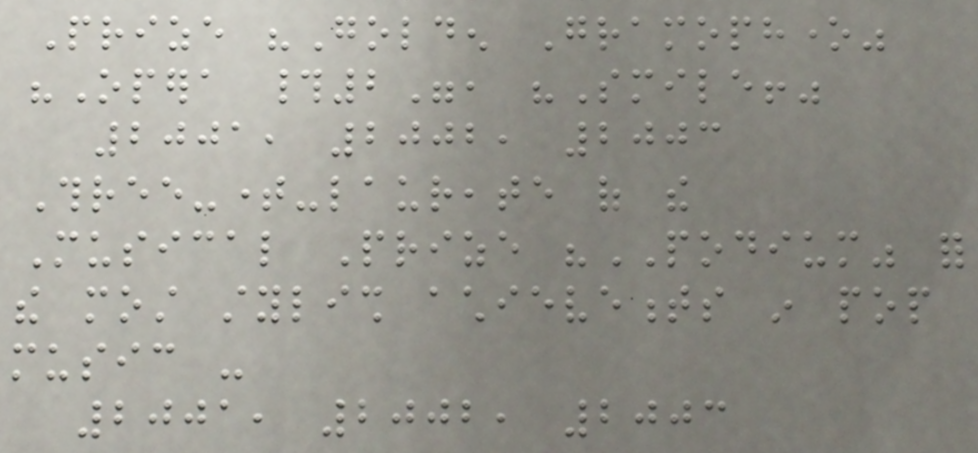Prize "Golden Gramophone"
"Opera #2", "Smile!"
2001, 2002, 2003
Three-time-laureate of the
Musical Prize "PODIUM" for
the most stylish achievements in pop
music -
2001, 2002, 2003
